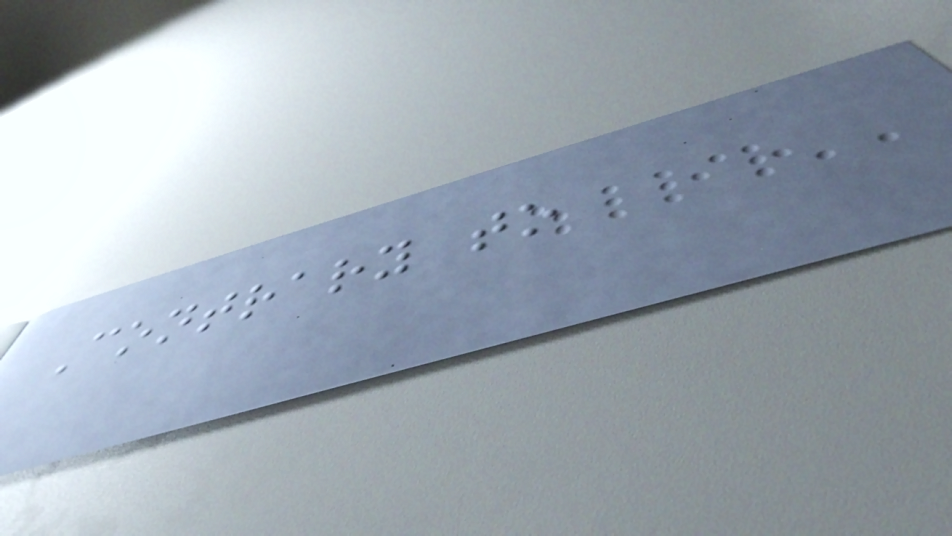Contrary to
